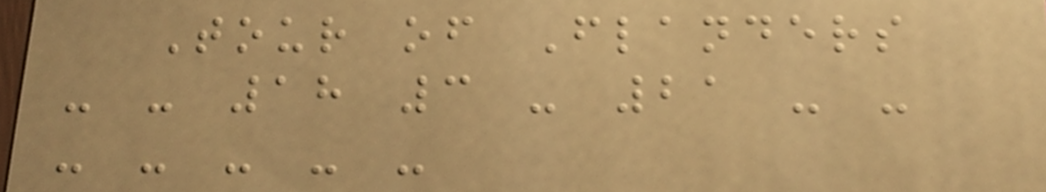Tour of Flanders
- - 18 3 - 21 - -
- - - - -
